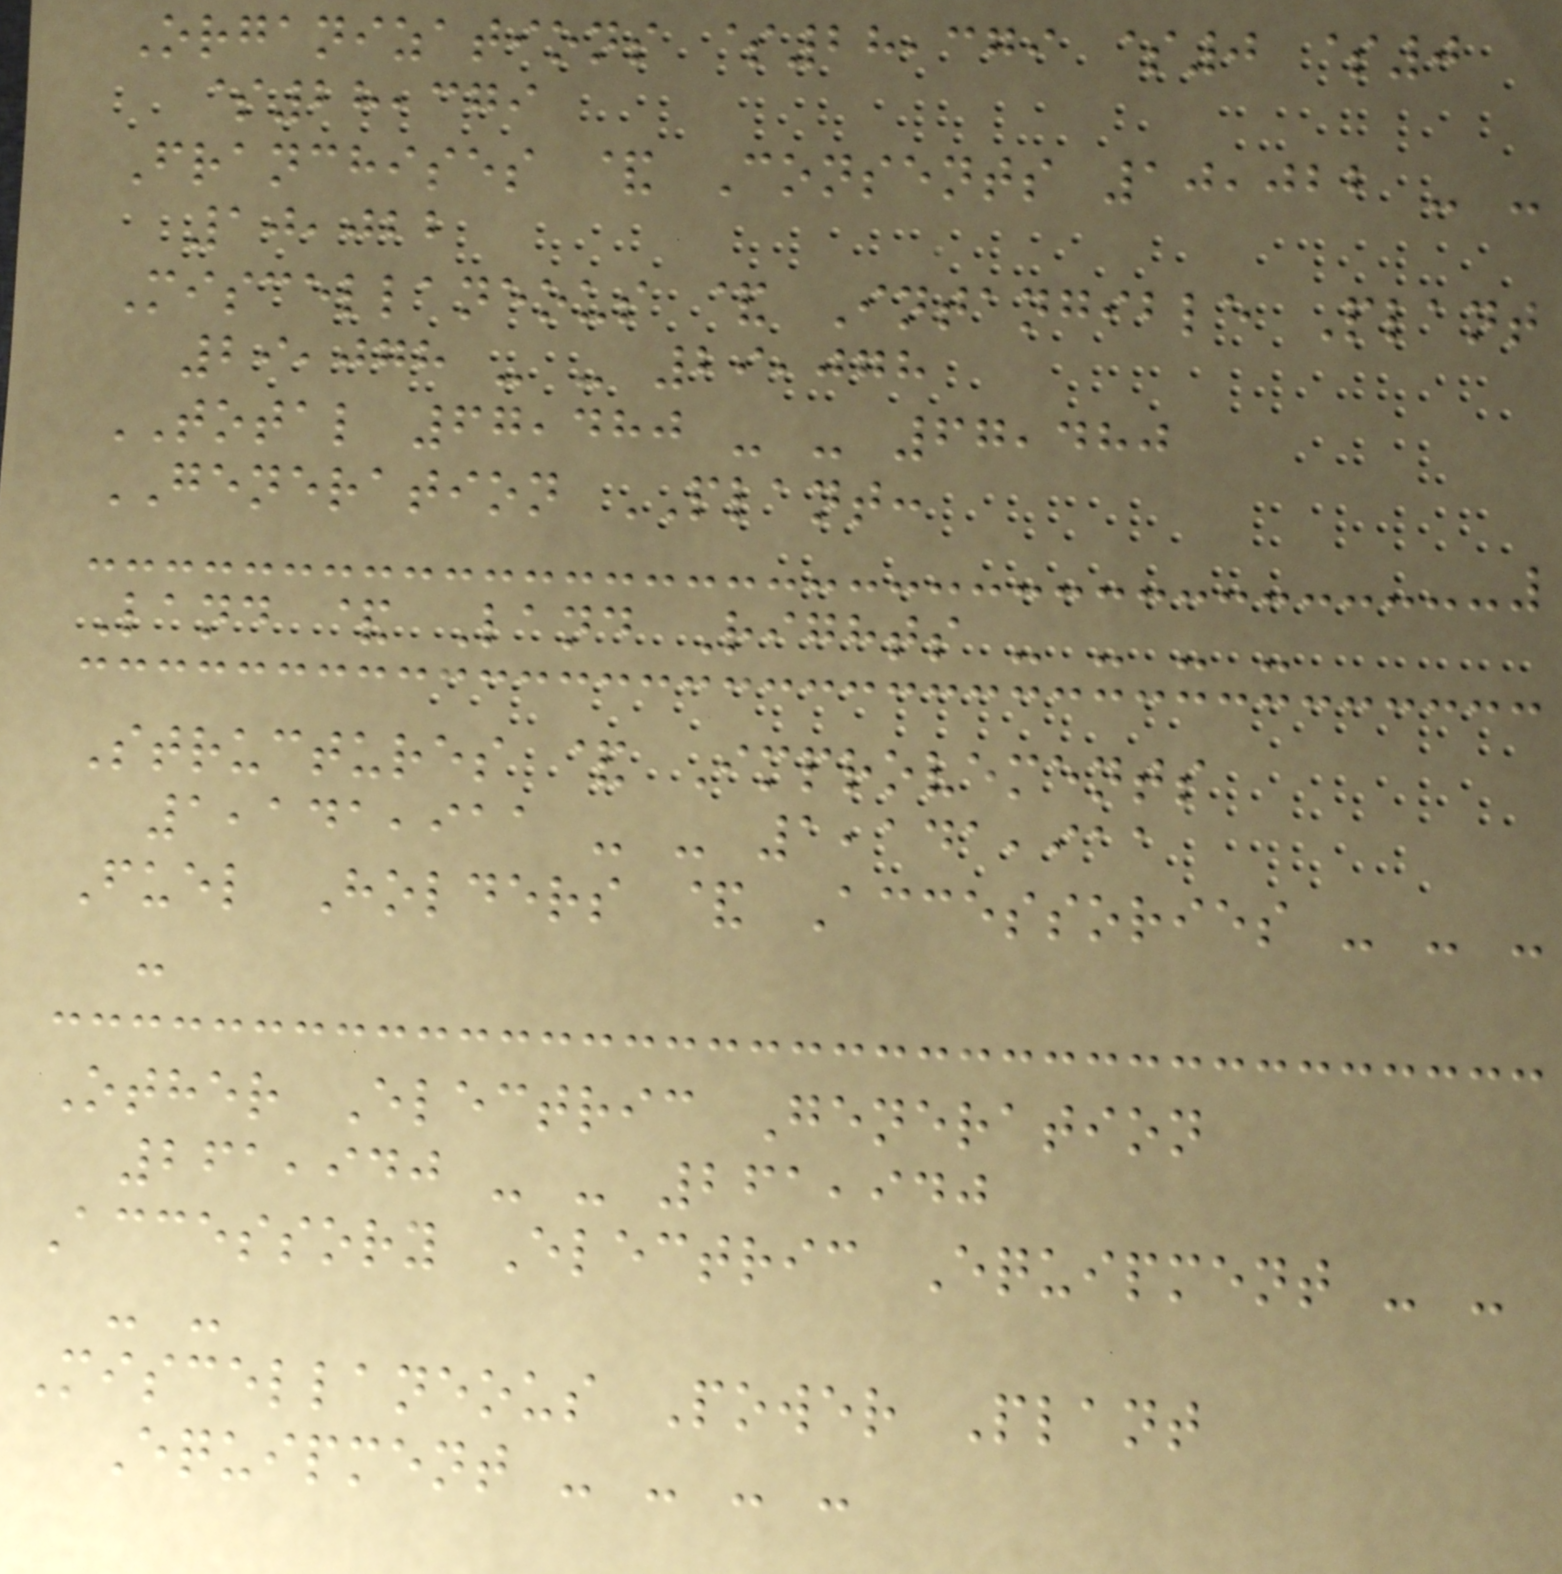Organizations $28,379 $0 $0
$28,379
Franchises & Consents 10,022 - -
10,022
Miscellaneous & Intangible Plant
29,078 - - 29,078
TOTAL 67,480 - - 67,480
GENERATION PLANT:
Land & Land Rights - - - -
Structures & Improvements
1,141,911 - - 1,141,911
Fuel Holders & Accessories - - -
-
Other Electric Generation
261,940 - - 261,940
Accessory Electric Equipment - -
- -
Miscellaneous Power Plant
Equipment - - - -
